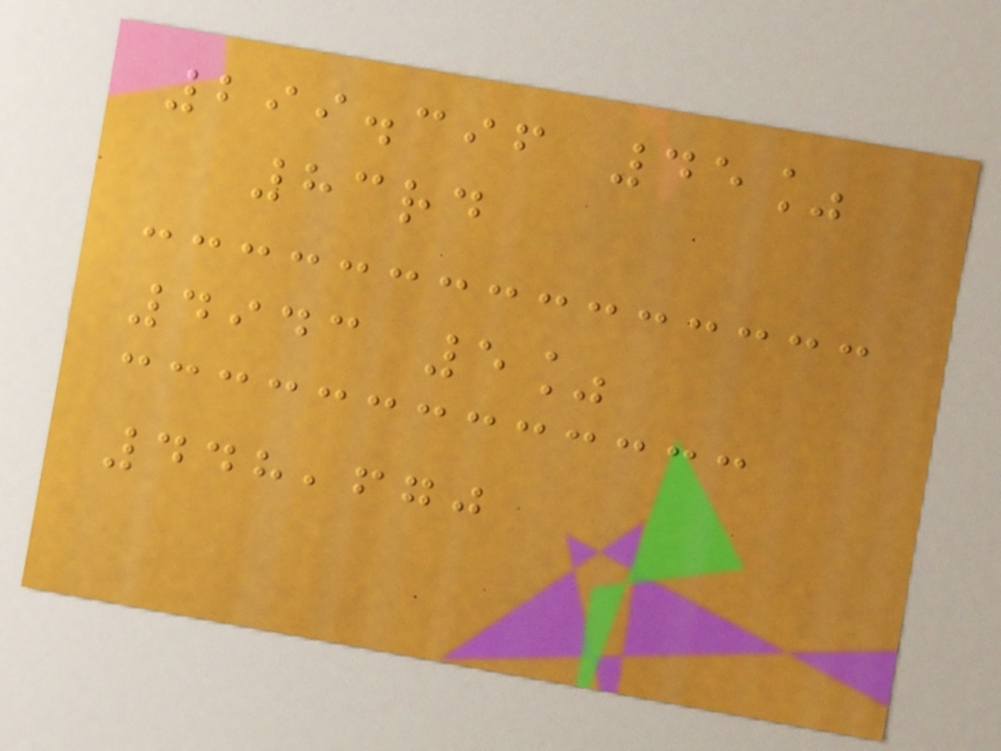299.396 45%
83rd
4943 5%
448,670
